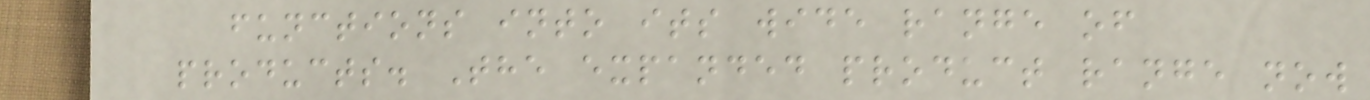functions into its wide range of
products. The expanded product range now
